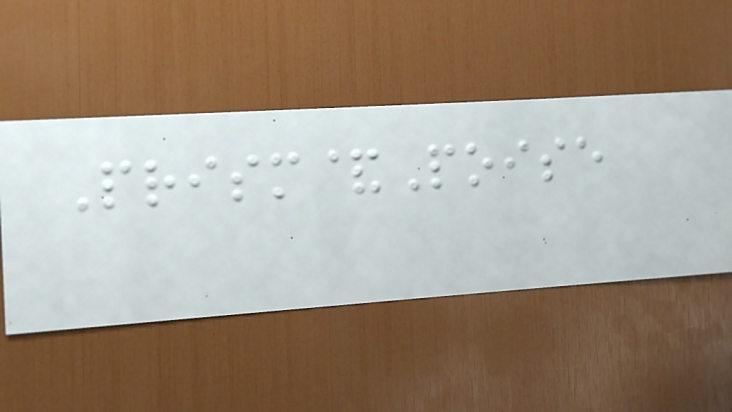Prism&Poise
